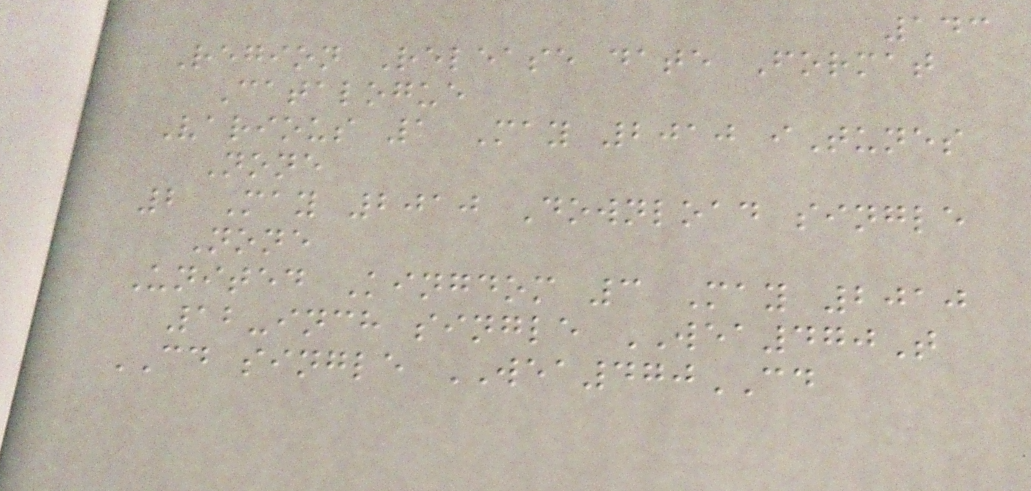143
Region Release date Format
Catalogue
Various 1 May 2010 iTunes
None
2 May 2010 Download single
None
United Kingdom 3 May 2010
12-inch single WEA470T
CD single WEA470CD
